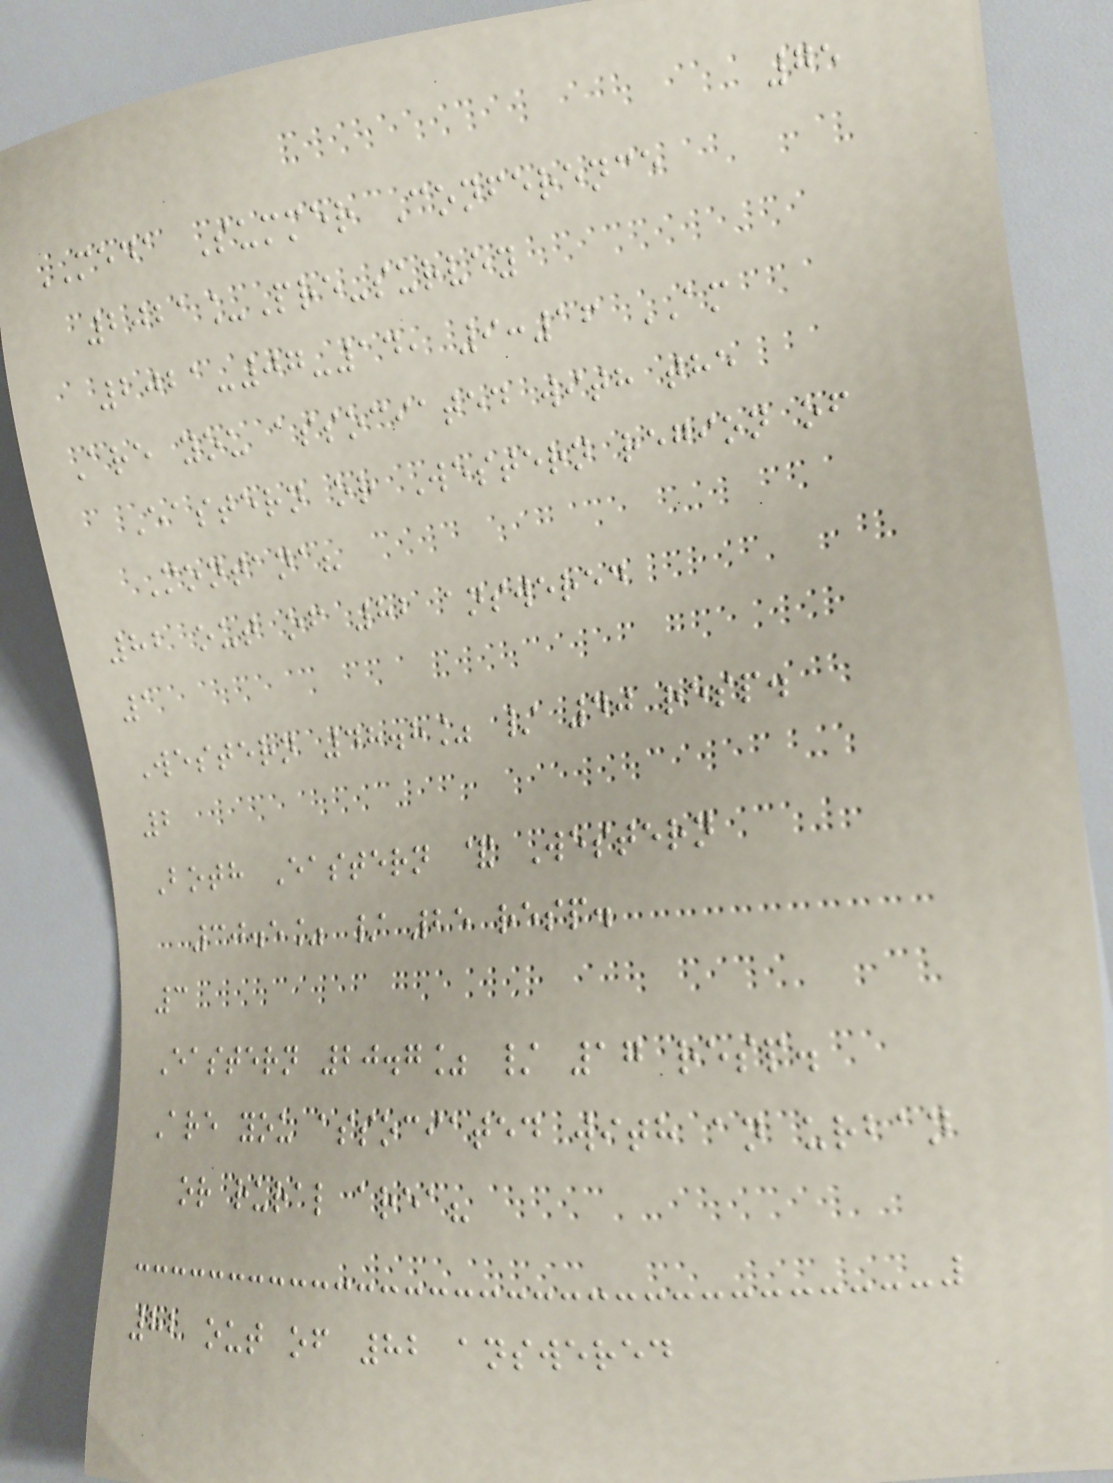75
MEDA Summer Conference
2021_Pre-survey
2021-07-14, 9:16 AM
Are you associated with the
Eastern or Western region of
Montana?
82 out of 82 answered
1
Western 48.8% / 40 resp.
2
Both Eastern & Western
30.5% / 25 resp.
3
Eastern 20.7% / 17 resp.
Are you associated with an urban
or rural area?
82 out of 82 answered
